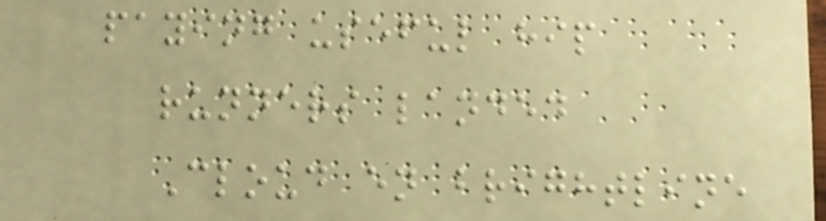paying useful hip
runners landed
Cloud en brightline
